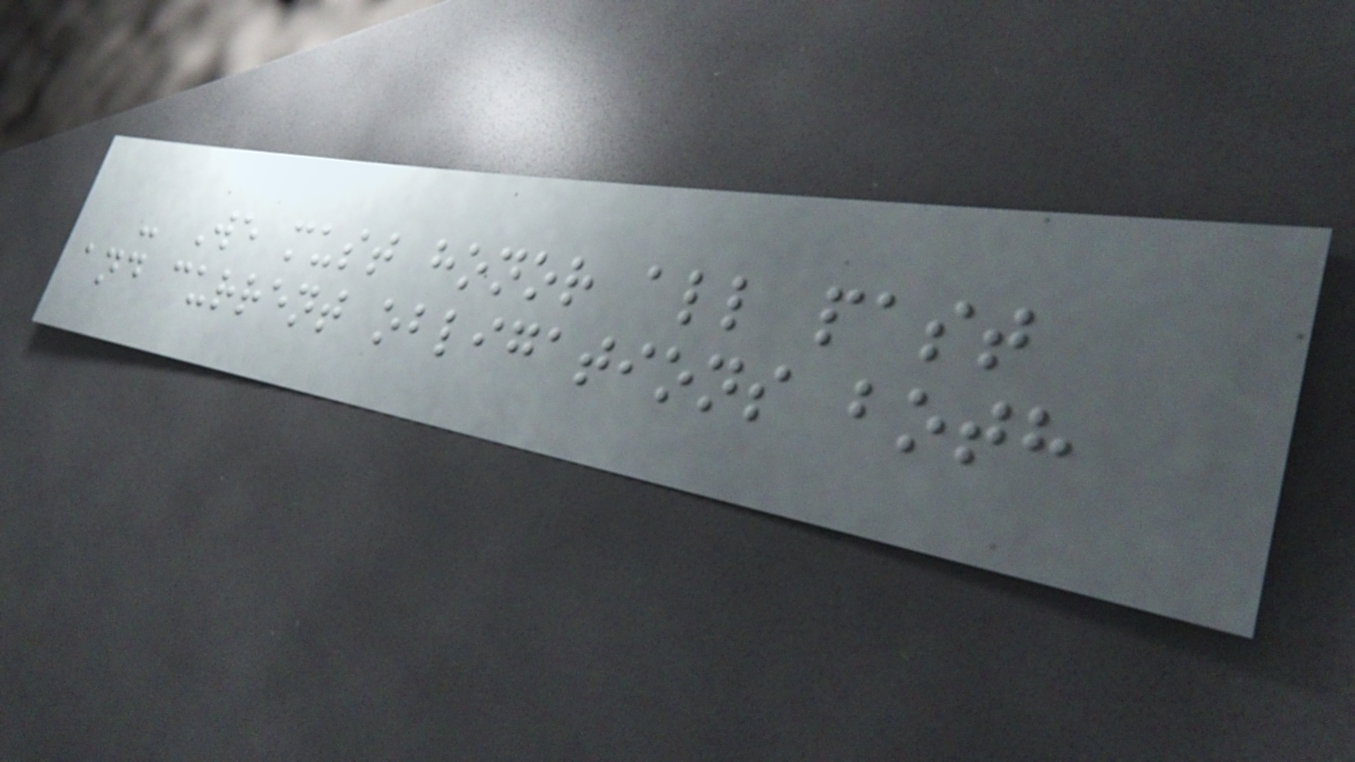- We must honor all past
and current obligations both
